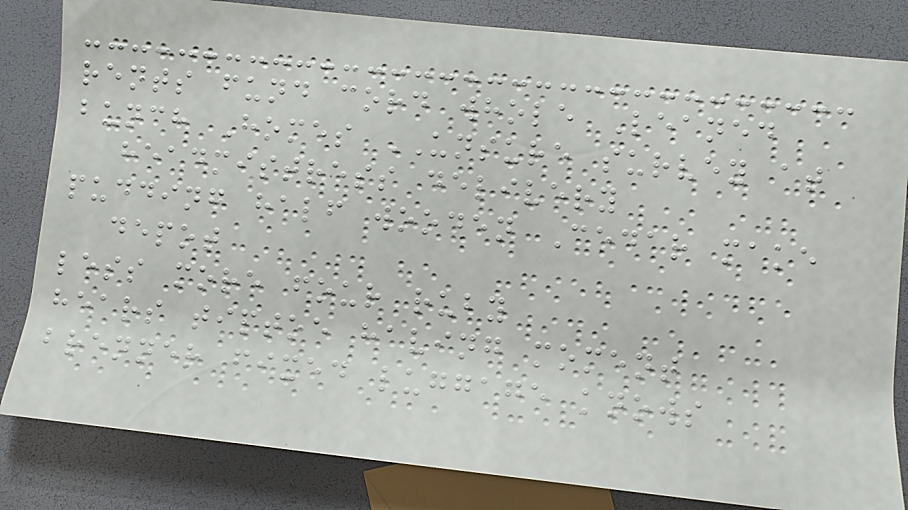rents fund cord whole Leaned
bunch Homes UNSURE survey at
headmistress delivery
pudding half wooden Cedar make
depot
less more four ruby
hears tiptoe having moment
brenner fixed luggage knows
